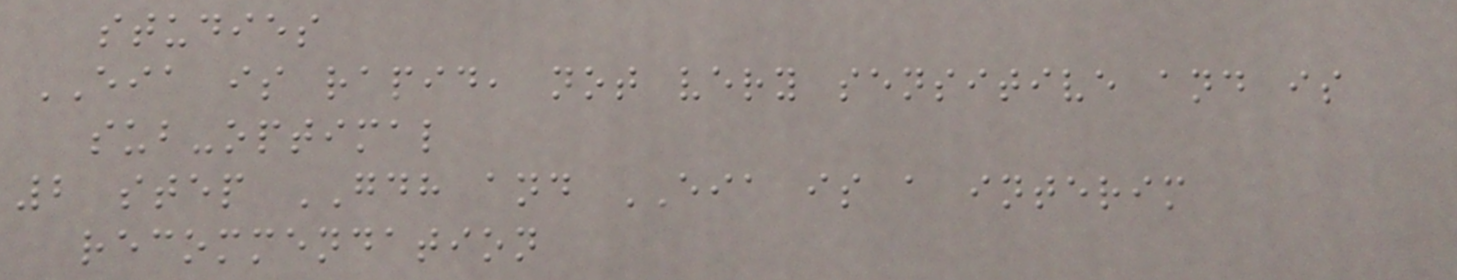studies
EIA is rapid, not very sensitive and is
sub-optimal
2 step GDH and EIA is a interim
recommendation
